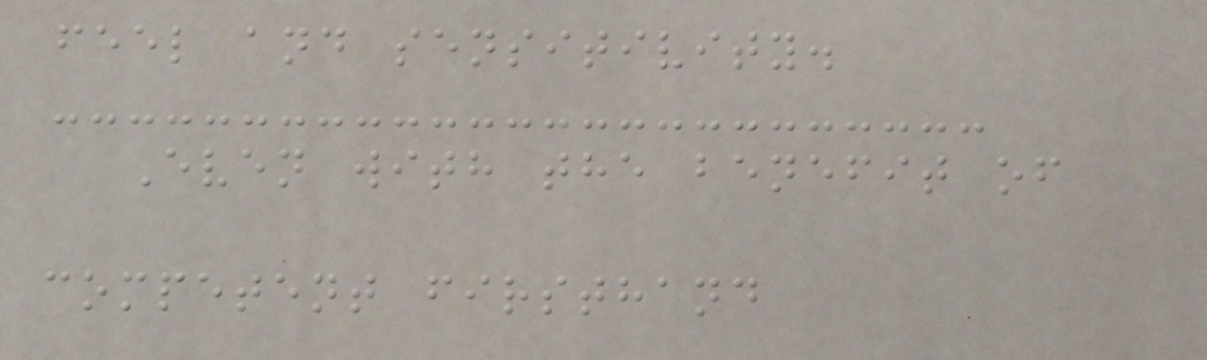feel and sensitivity.
Even with the benefit of
competent firsthand
